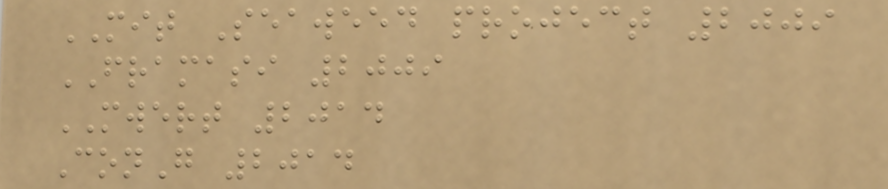MIT Seaweed project 2009
FRAMASI 2009
MWERT 2014
ConG 2014
